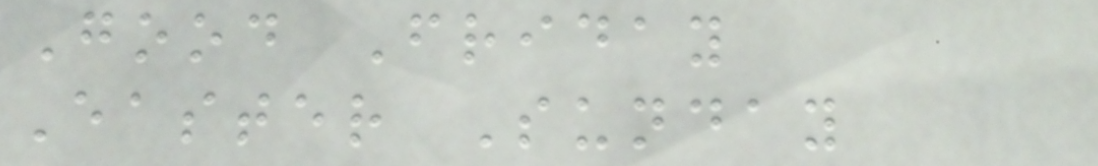Good Friday
Easter Sunday
